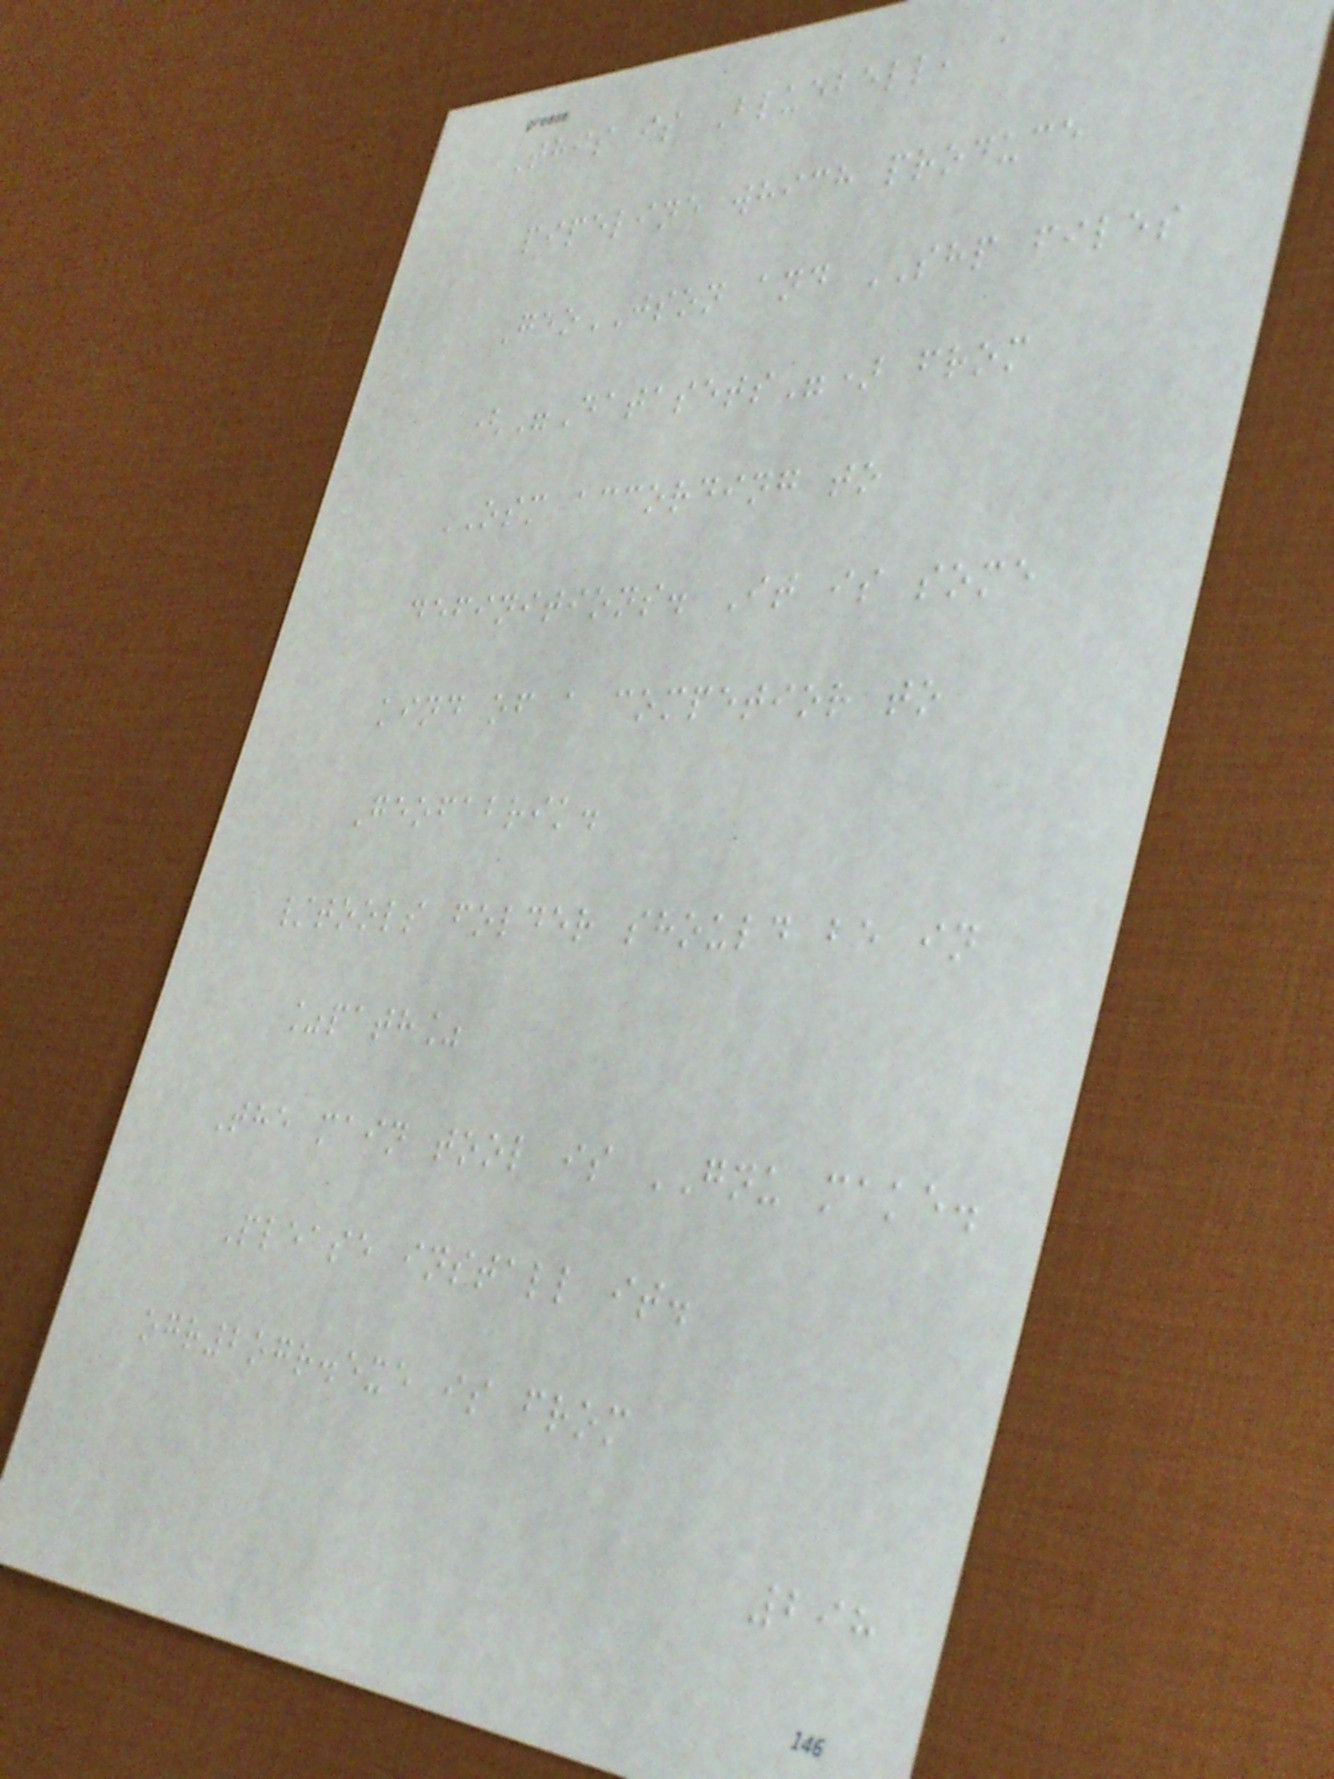This is Bluebell, a
pipeline which produce
GeoJSON and SHP files
("Datasets") from
OSM according to
definitions. It is some
kind of a competior to
Geofabrik.
/tools folder should be in
%path%
The main tool is GNU make.
Please install it.
ogr2ogr.exe is from
298
